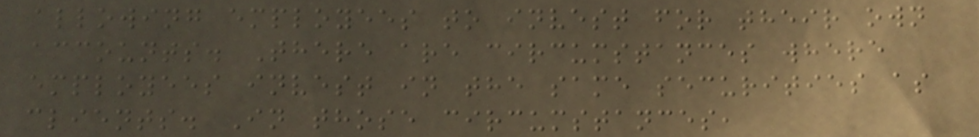allowing employees to invest for their own
accounts. There are circumstances where
employees invest in the same securities as
clients. In those circumstances,
